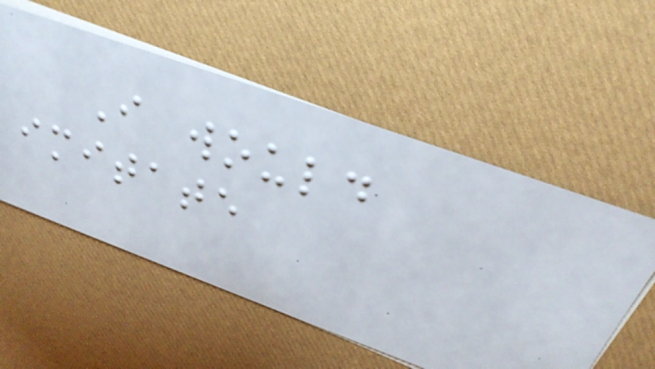I would
imitate
